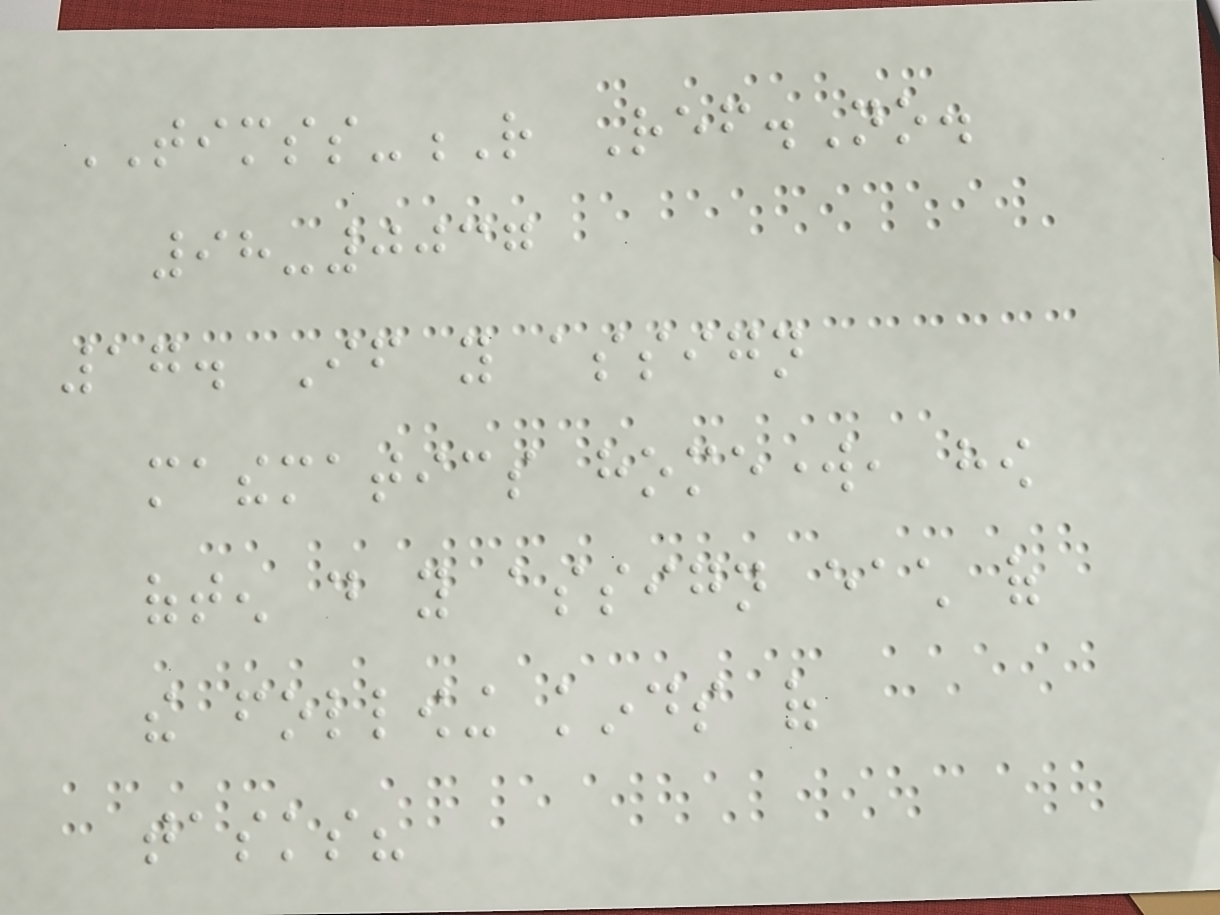TIMSS-R Ref.No.
98-0037
17. If you assign
mathematics homework, how
often do you assign each of
the following kinds of
tasks?
